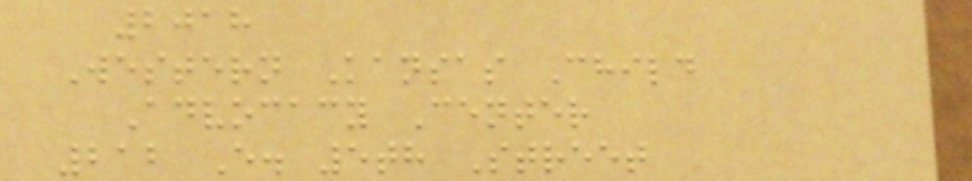2018
Western Kansas Child
Advocacy Center
212 E. 5th Street
